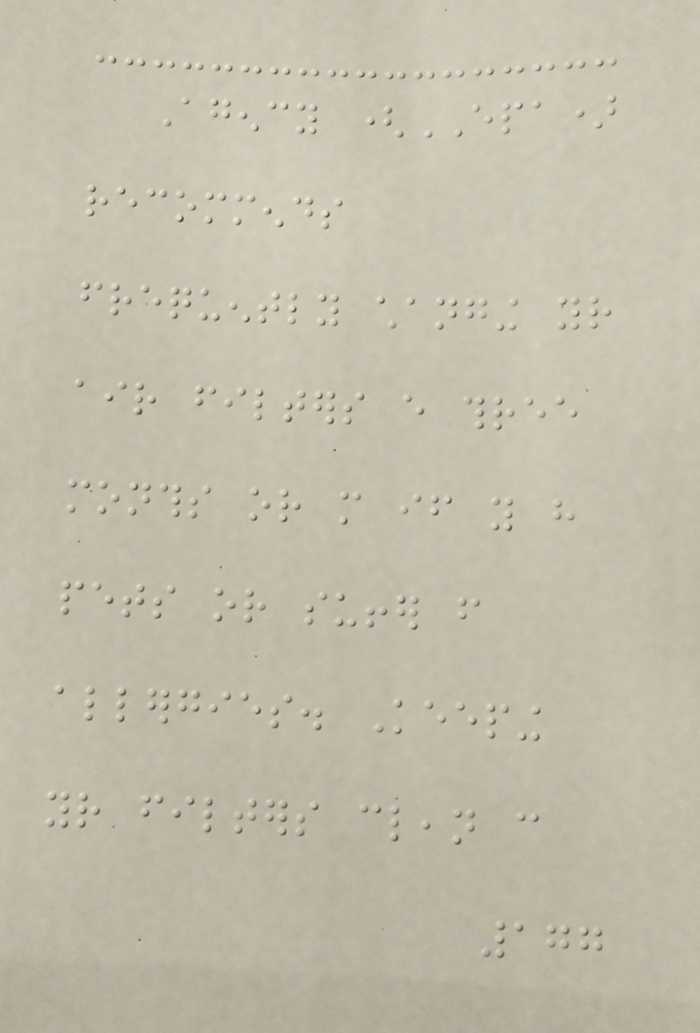Agency (EPA)
recommends
frequently changing your
air filters every three
months or more if you have
pets or suffer from
allergies. Keeping
your filters clean can
177
